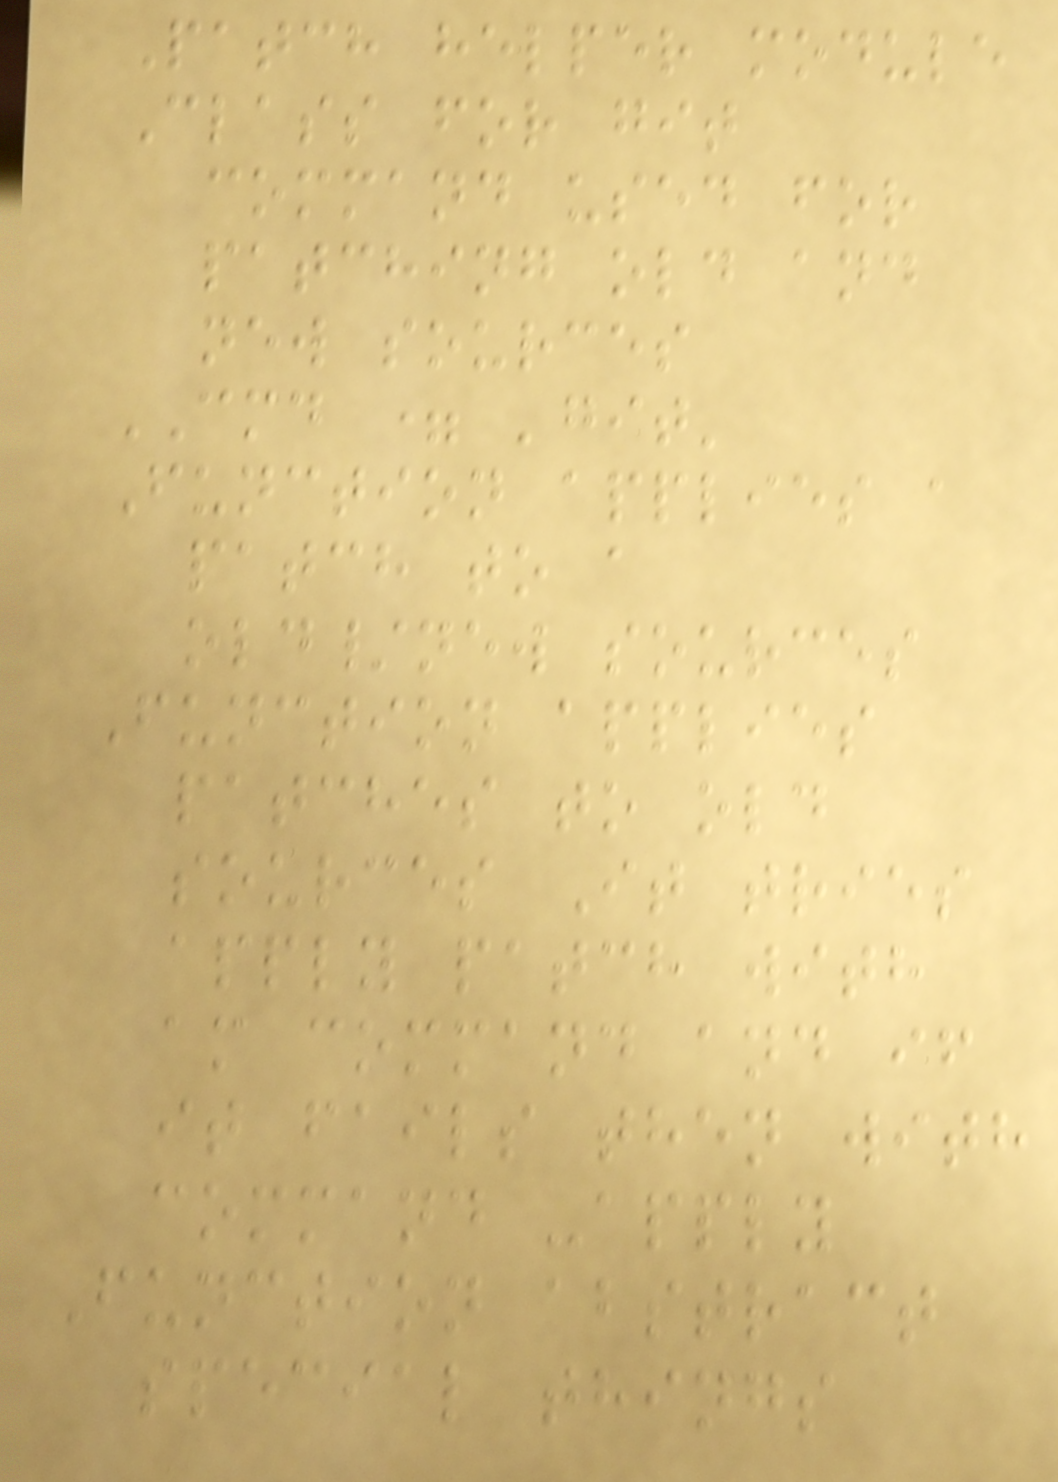Patch helper module
Class for git
command used for
patching old and
new sources
CMD = 'git'
Function applies a
patch to a
old/new sources
Function applies
patches to old
sources It tries
apply patch with
am command and if
it fails then with
command -apply
Function abstract
special things
